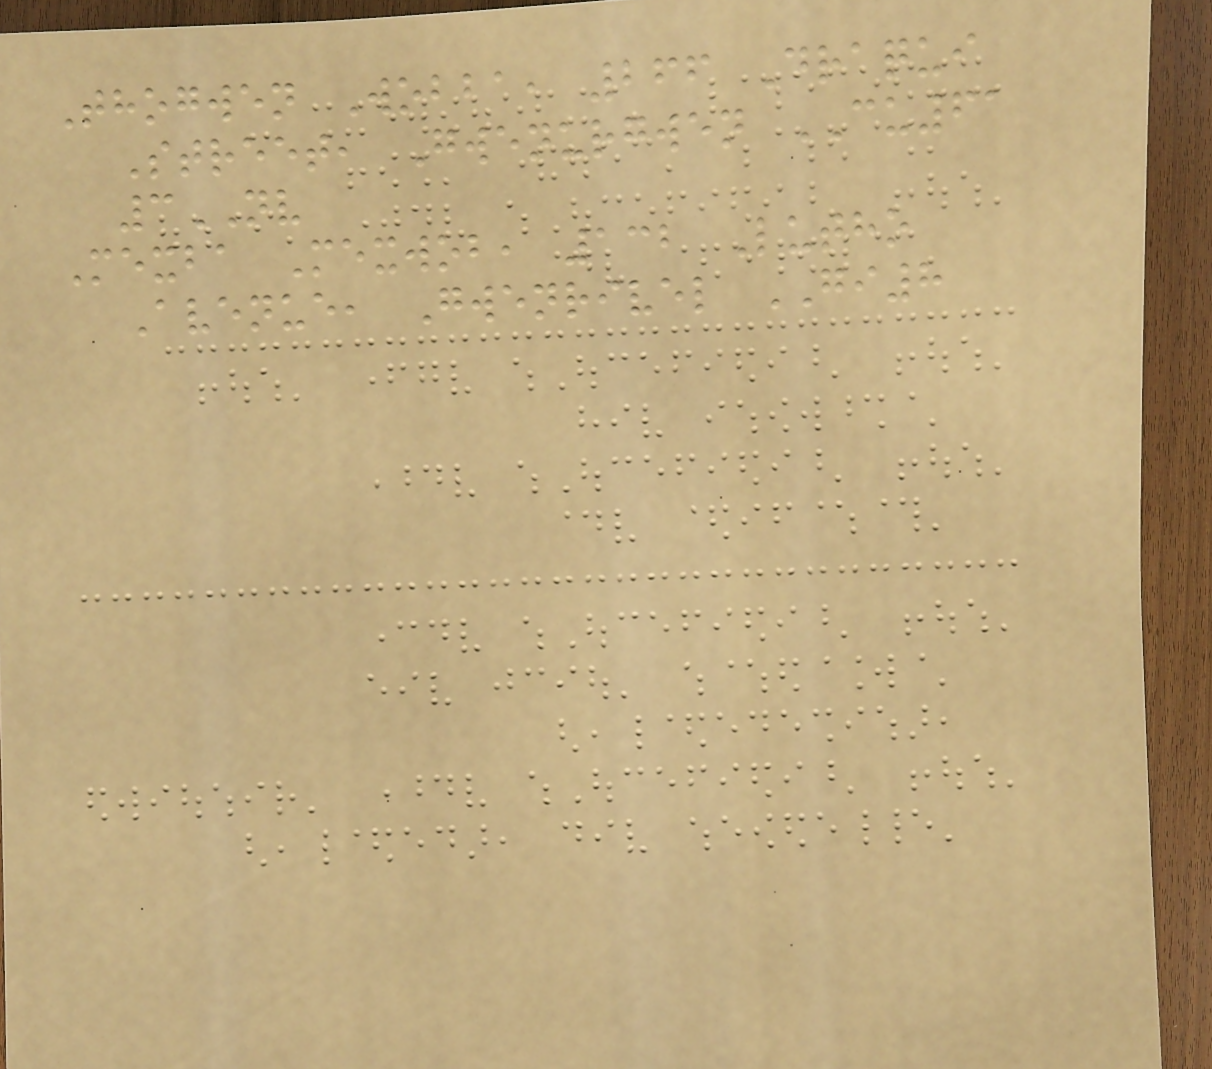Thogwen Wobba, 266 Draqui
Street, Gwenurgwen CU61
3NV
Mexba Mexwob, 132 Lutho
Avenue, Gwenrivel GI8
